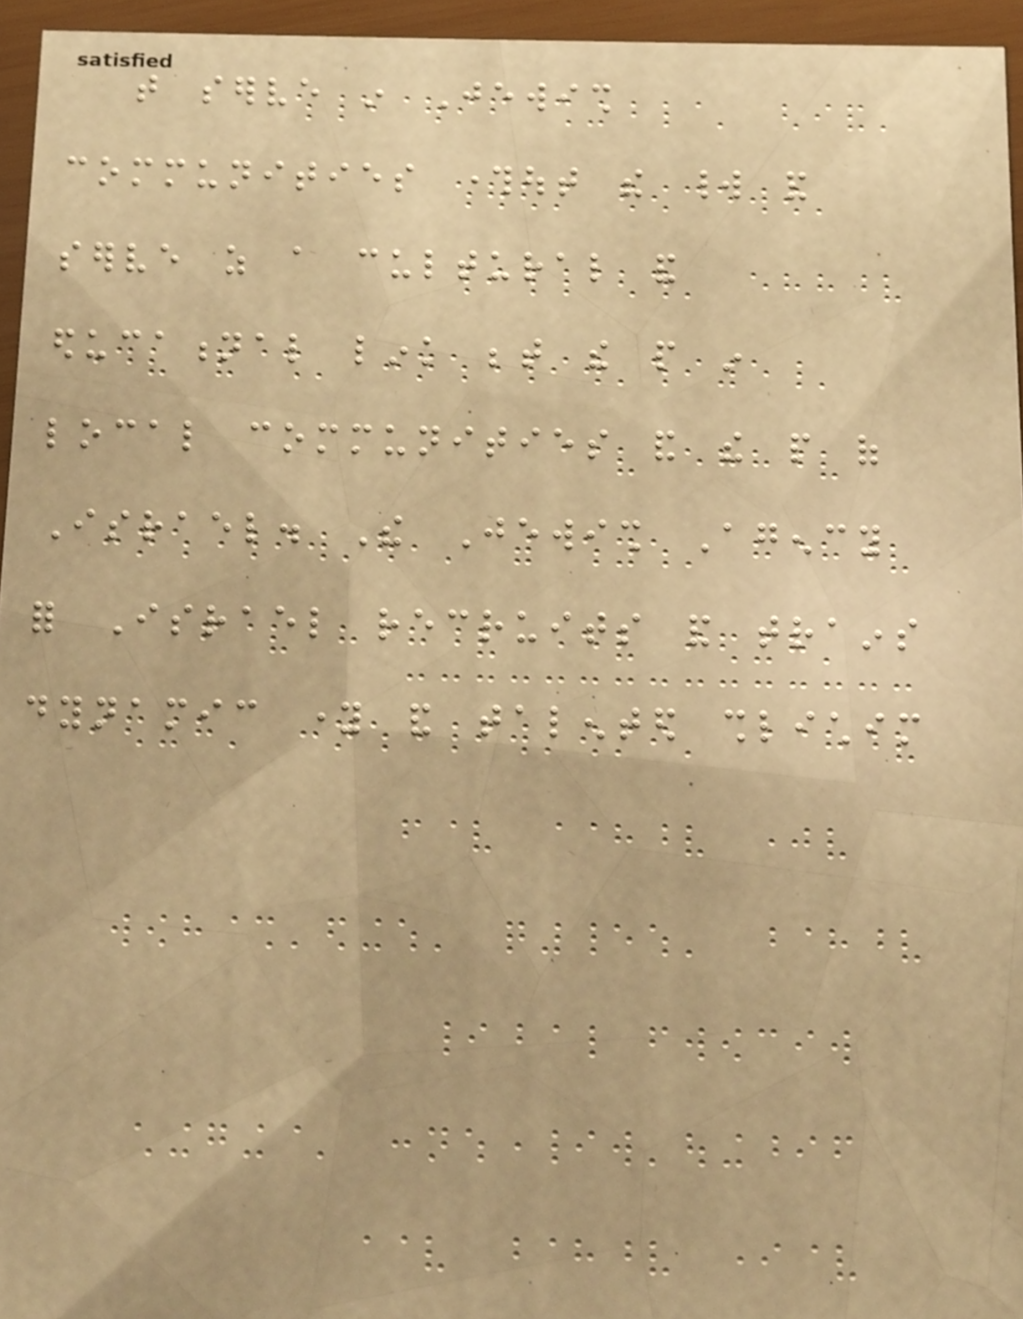that serve in Jewish
communities throughout the world and
serve as a cultural and
educational link between the people in
local communities and the people of
Israel. The Jewish Agency
for Israel recruits and trains
dynamic young and talented shlichim
